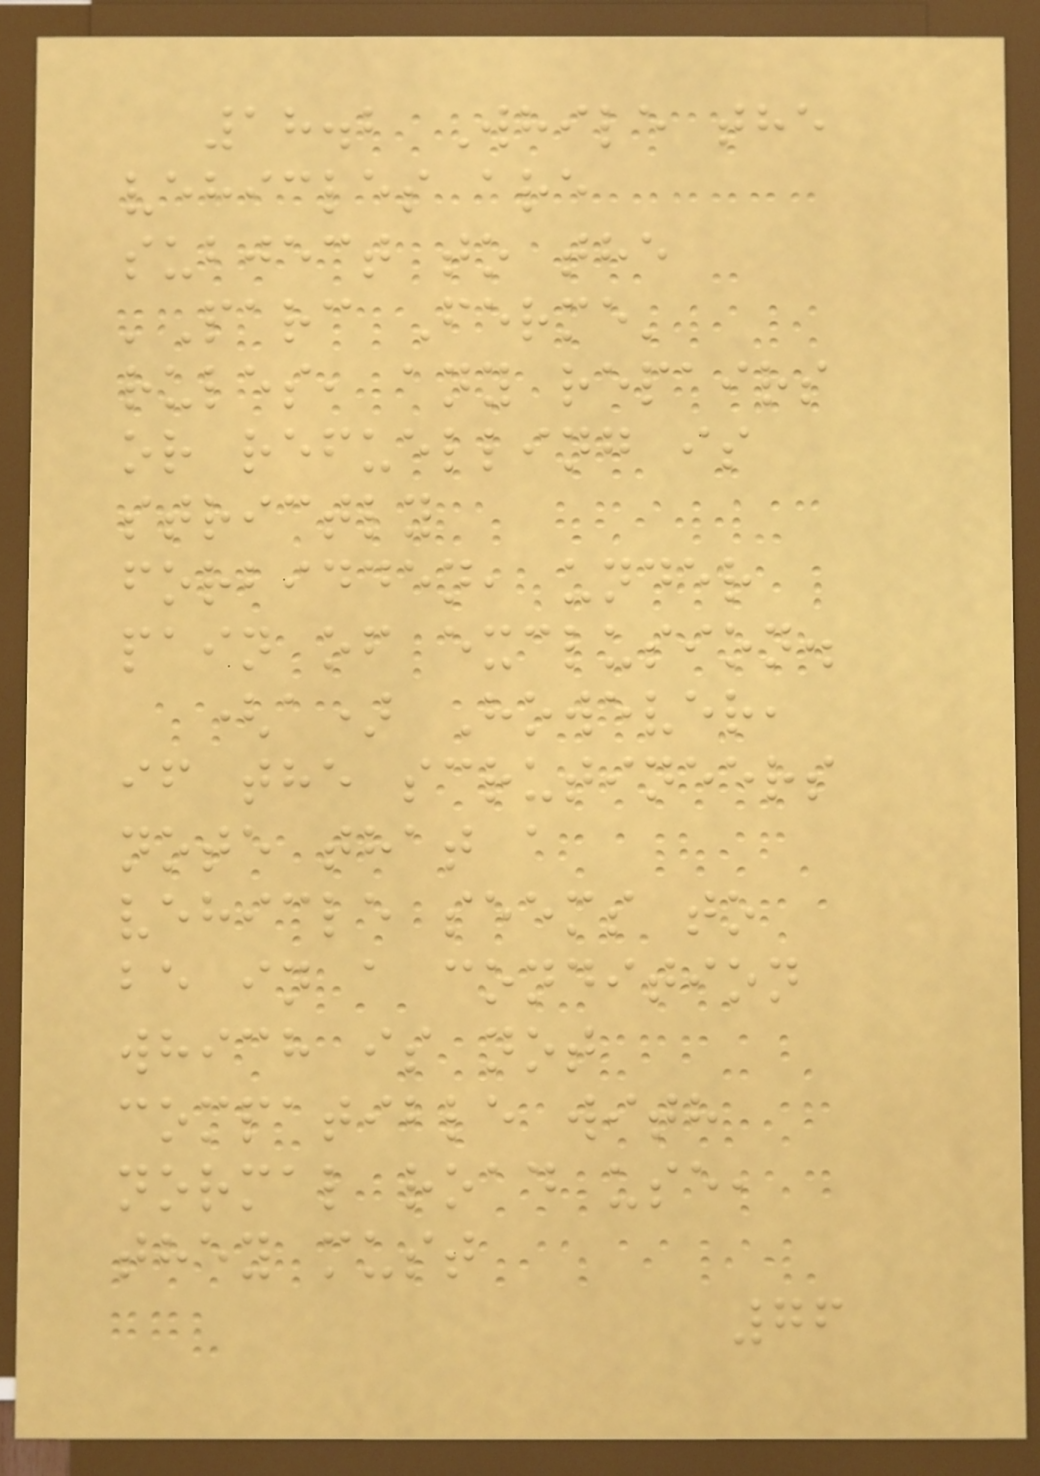18.2 While the
vehicles are
subject to the
'Parc Ferme'
rules, any repairs
or refuelling is
strictly
forbidden, under
pain of exclusion.
(a) However,
if the scrutineers
note that a
vehicle seems to
be in a condition
which is not
compatible with
normal road use,
they must
76
